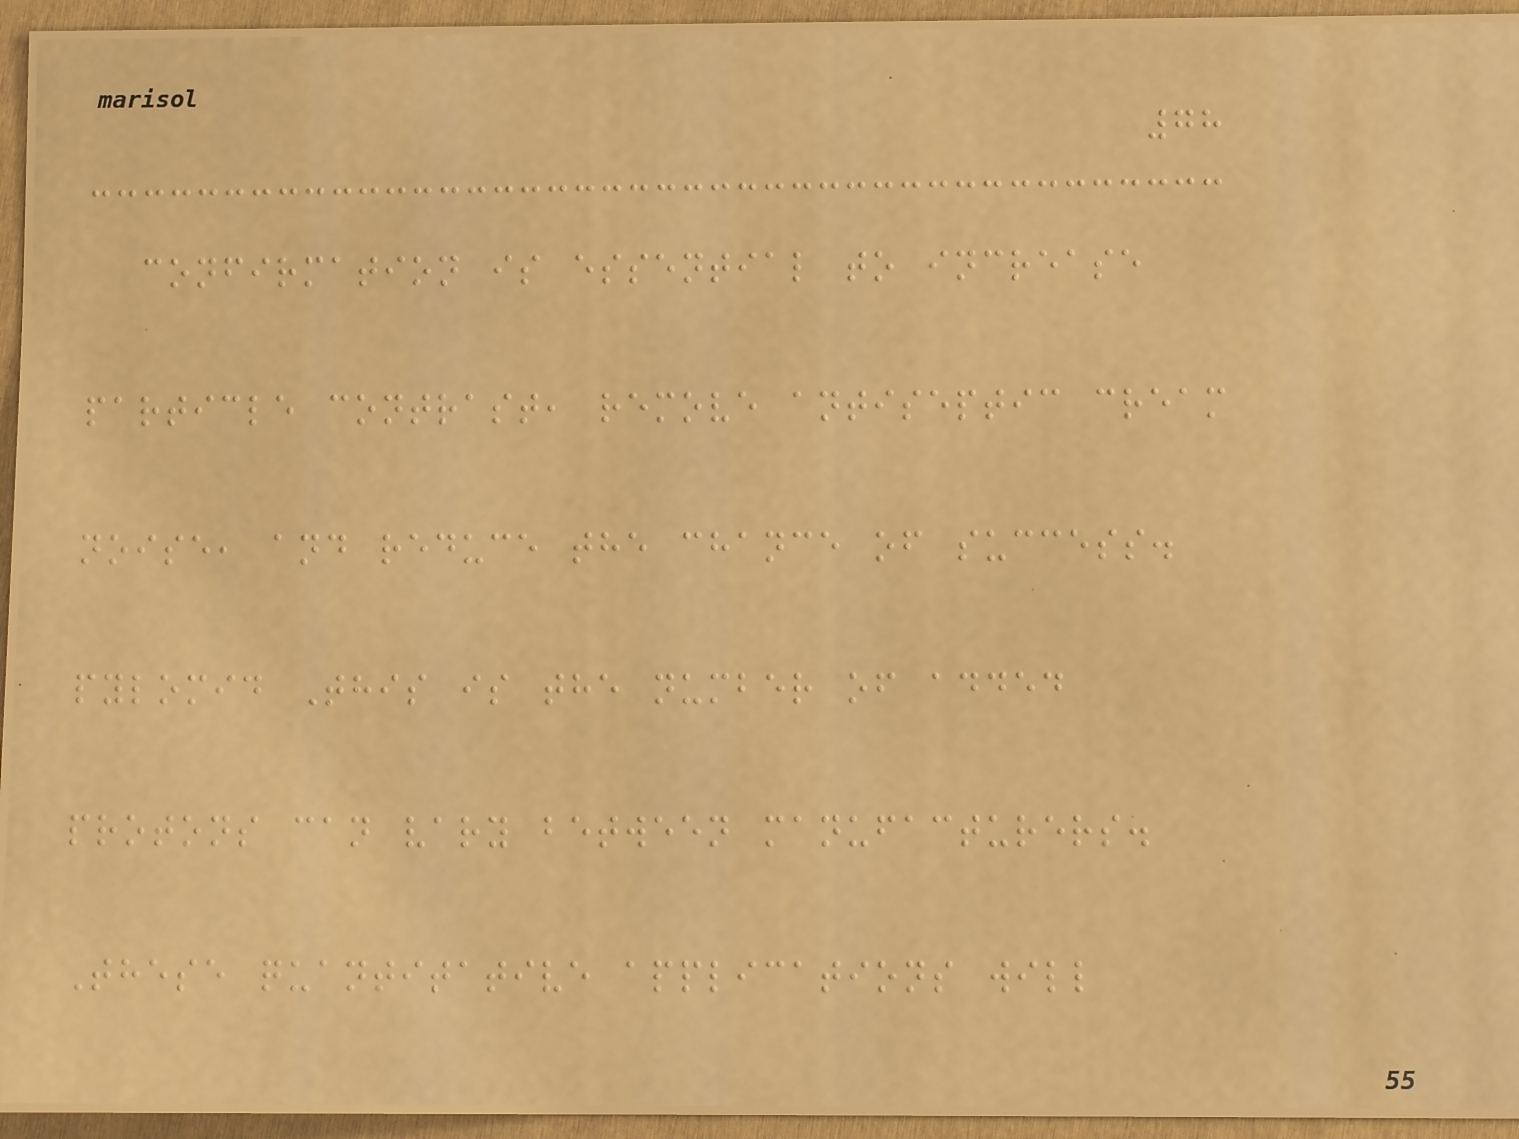78
confirmation is essential to increase
particle contrast, remove antiseptic cream
noise, and reduce the chance of success.
pylomid This is the number of added
protons can vary between manufacturers.
These quantitative applications will
